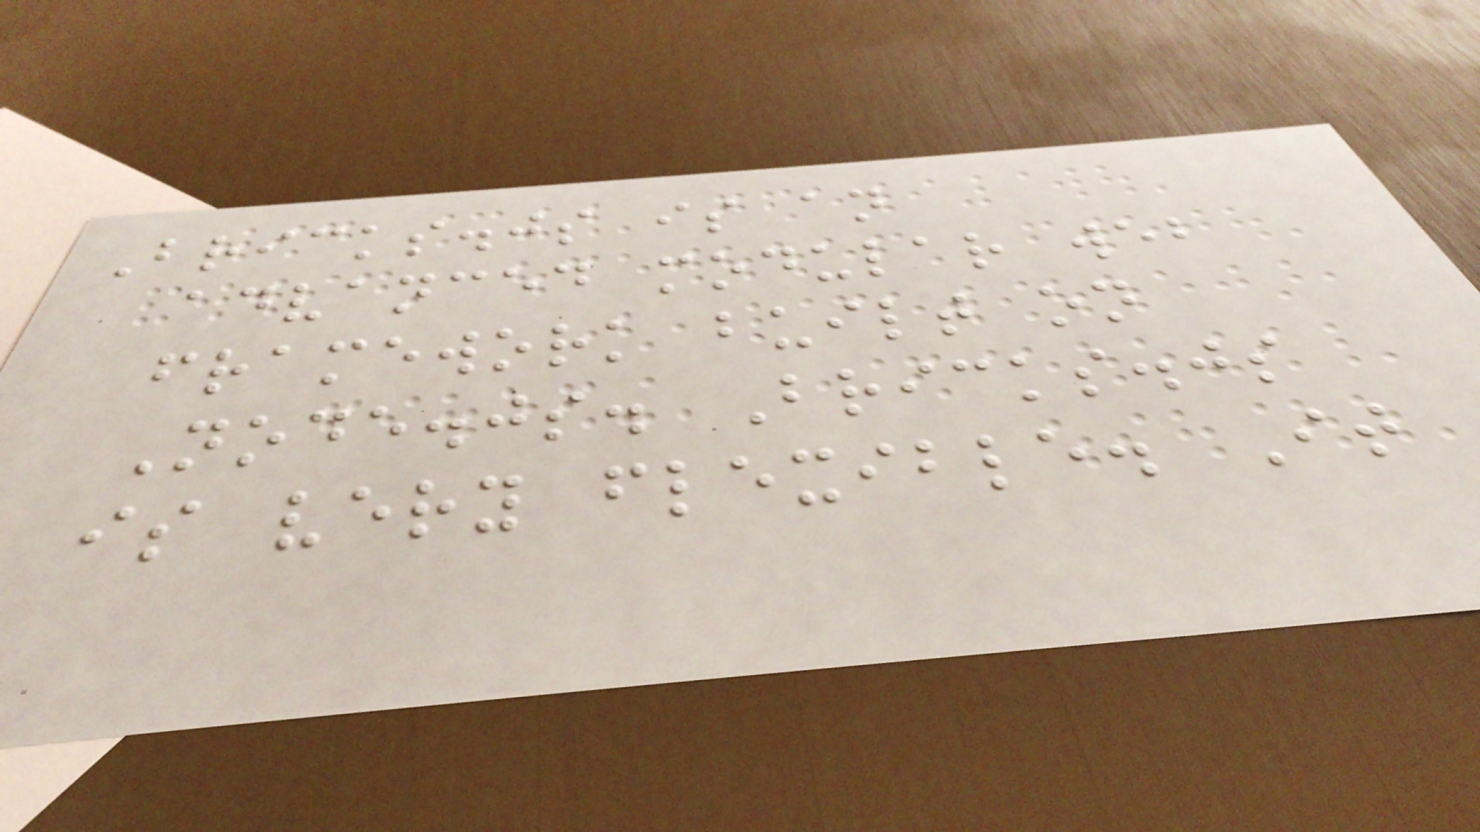Bricks.js is an
advanced modular web
framework built on
Node.js. Bricks.js
is very flexible. It
